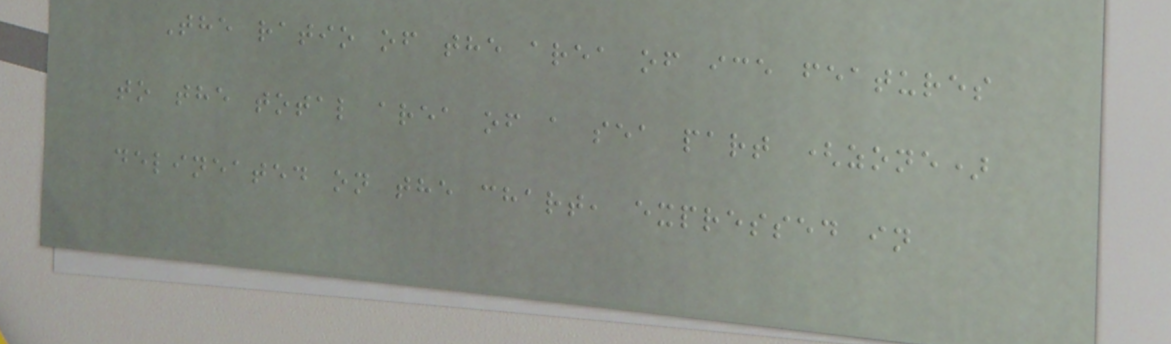The ratio of the area of ice features
to the total area of a sea part (zone)
delineated on the chart, expressed in
